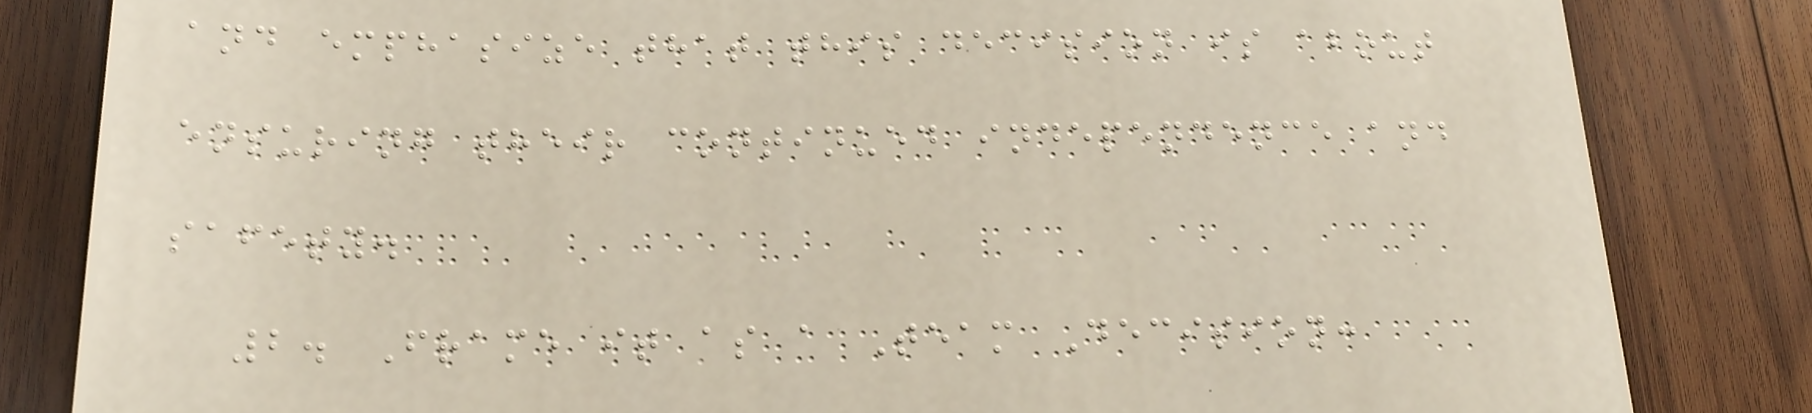and emphasize that this decision is about
ensuring their continued independence and
safety.
2. Frame it as a Team Decision:
